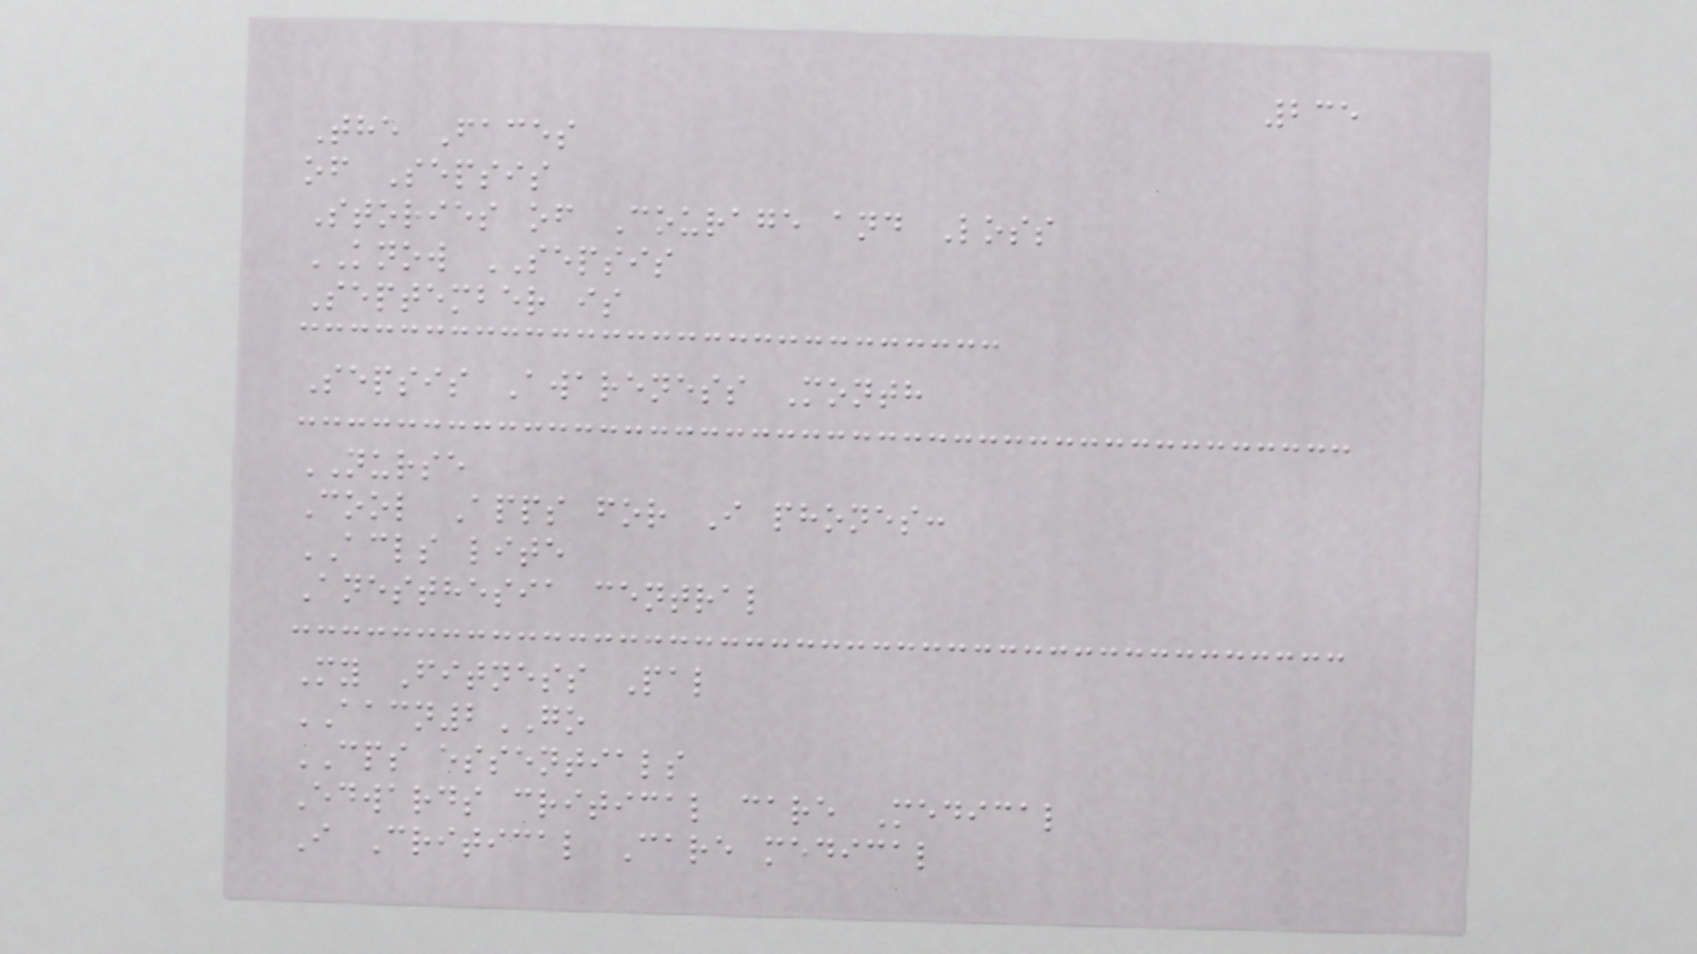235
The Faces
of Sepsis
Stories of Courage and Loss
KNOW SEPSIS
September is
Sepsis Awareness Month
NURSE
Cool Apps for I phones:
ACLS lite
Anesthesia central
My Fitness Pal
AACN2GO
CPS essentials
Edwards critical care Medical
I Critical Care medical
